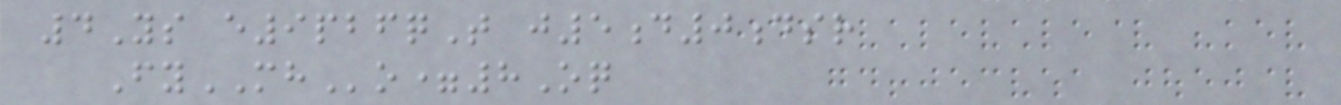4Ys e9pbfqT j5d0dsr
FyMHo=8Oq
